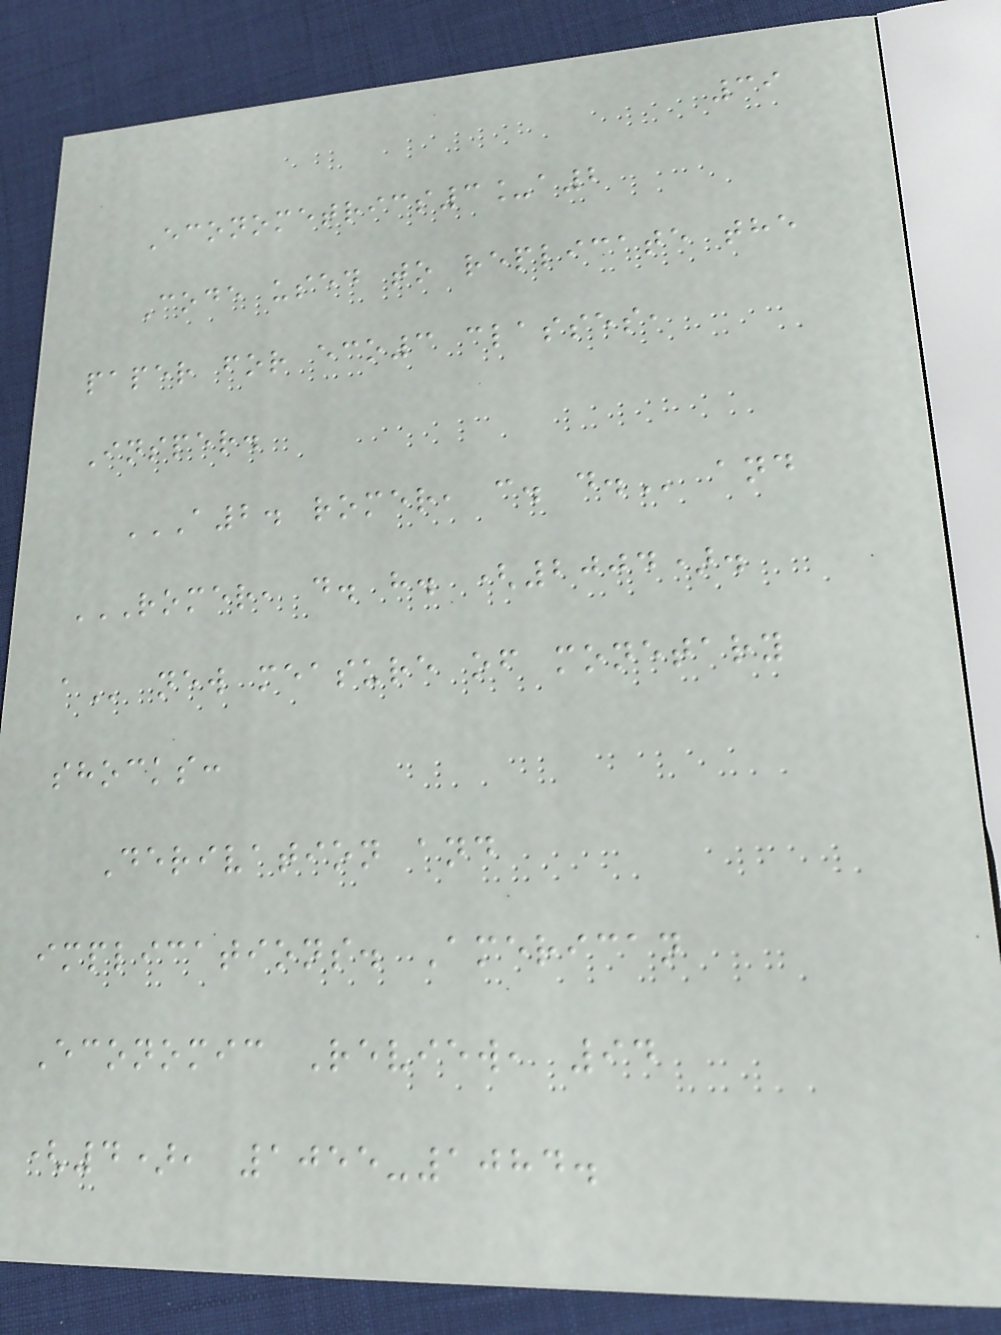39
Econometrics3_a2
Code used to replicate the
paper for eco3 classes,
Insper.
A2. ROMER, C. D. and
ROMER, D. H. (2004).
A new measure of monetary
shocks:
Derivation and
implications. American
Economic Review, 94
(4), 1055-1084.
